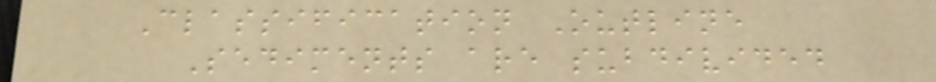Classification Outline
Sediments are subdivided
